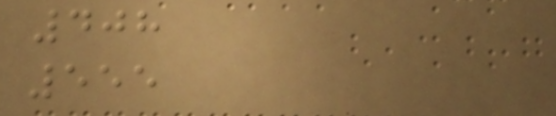408
555
